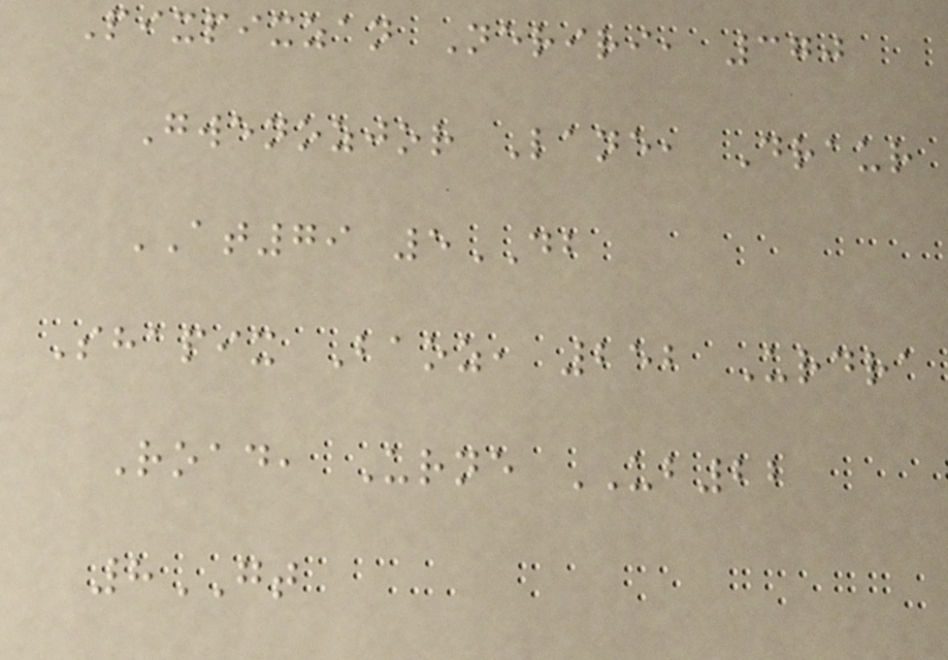Pixpixzan Neriri, 370
Gwenozjor Lane, Draur
AT79 5DB
Shapix Baoz, 252 Urdra
Road, Urne UB22
8GT
